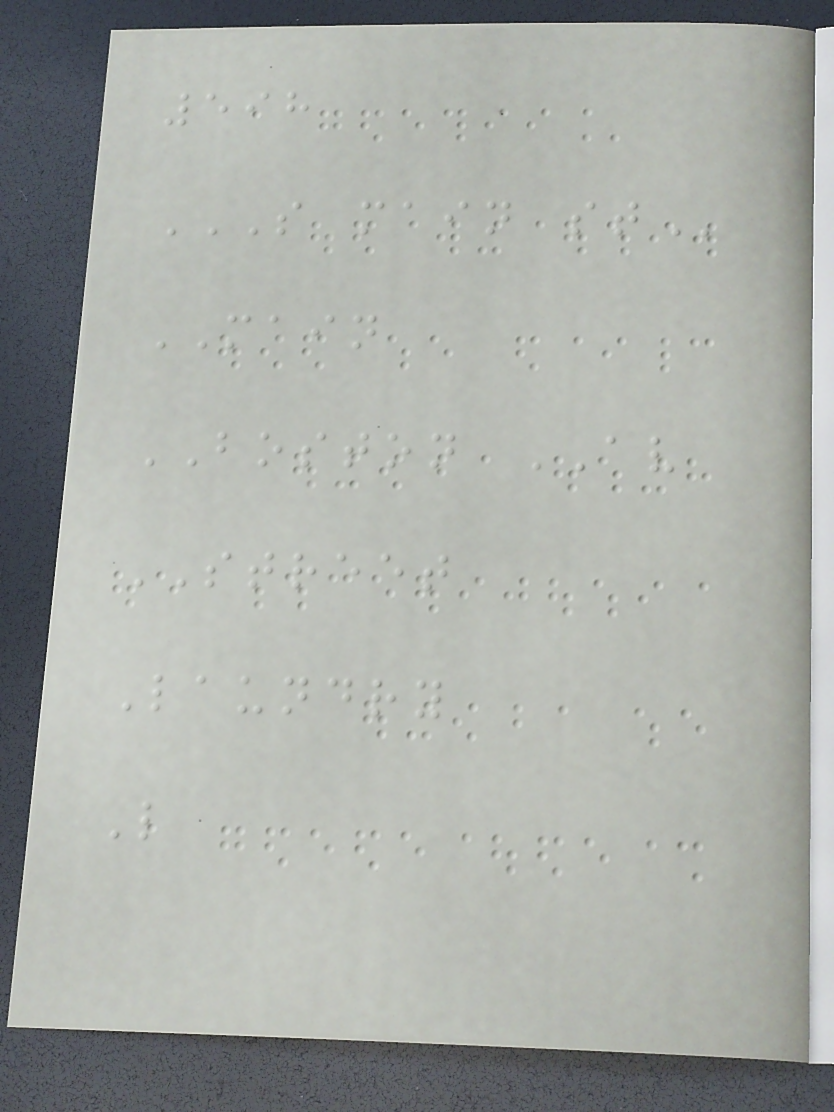598
S MAIN ST
MAIN
BOSTON AV
STREET
Laundry
L
